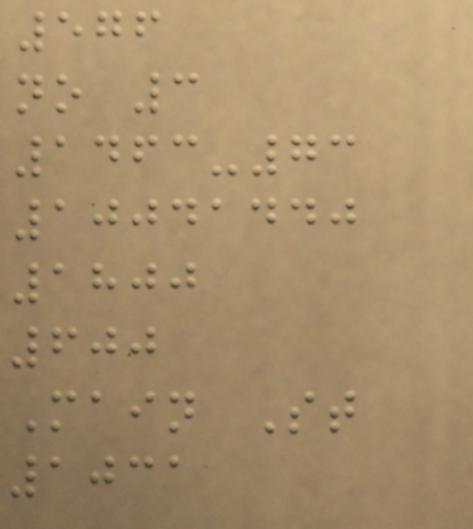576
no 3
1463-73
10041440
1800
600
Main St
1031
